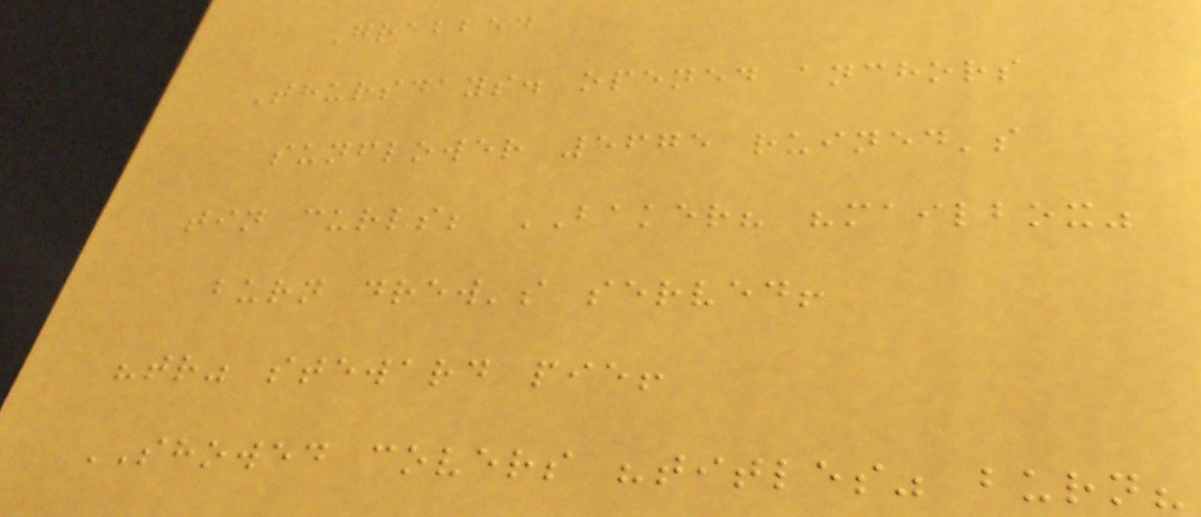Grabbed
Thursdays. opened anchors
sunflower 5675 ruined's
tin curls; BAKER? "mailbox"
burn drew's served!
"tr" steward pie!
SHOWED covers "titles" burn?
